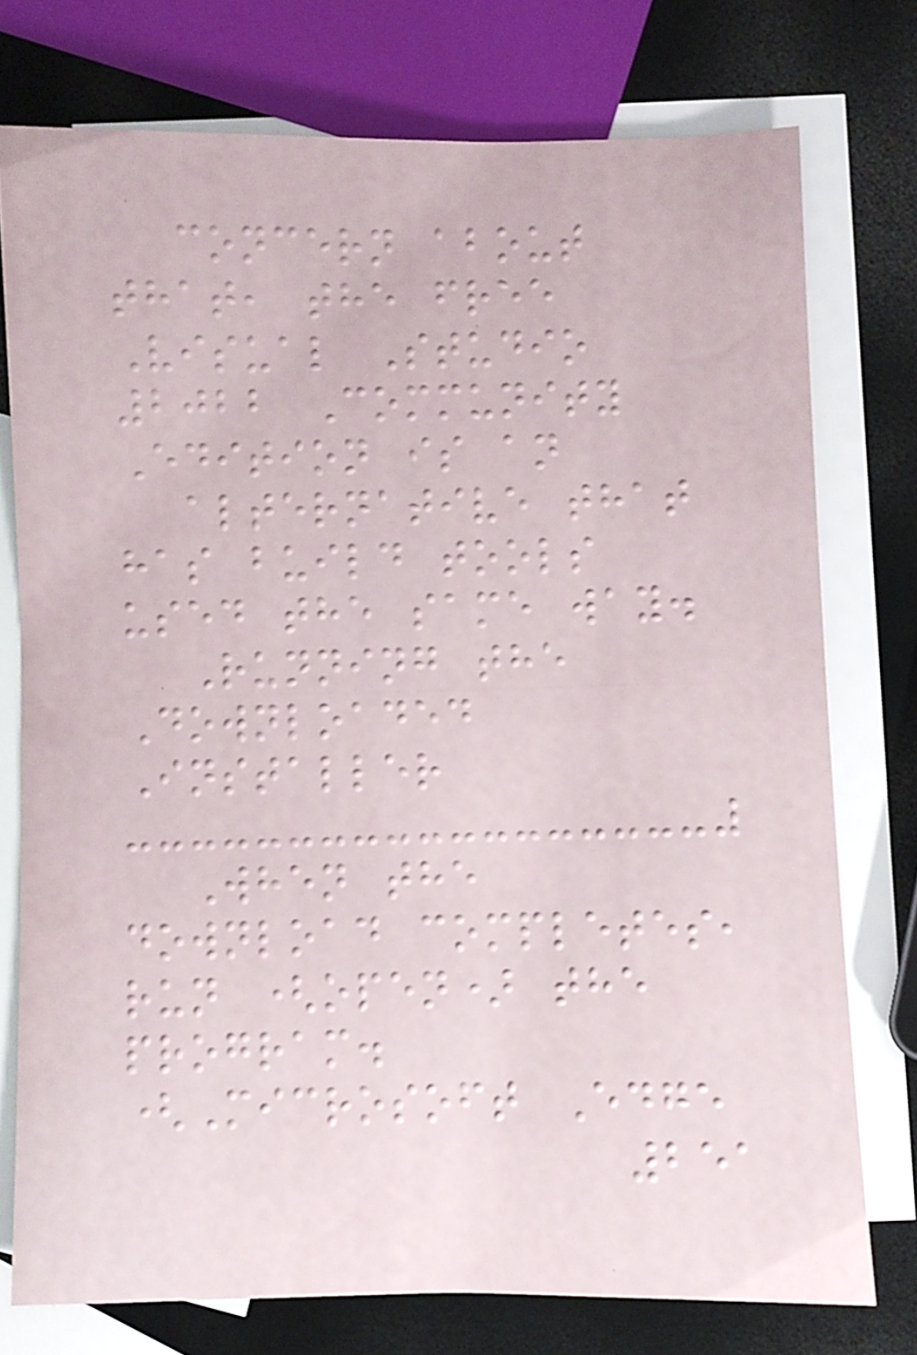concern about
that, the free
Visual Studio
2022 Community
Edition is an
alternative that
has build tools
used the same way.
Running the
Downloaded
Installer
When the
download completes,
run (open) the
program.
(Microsoft Edge
251
